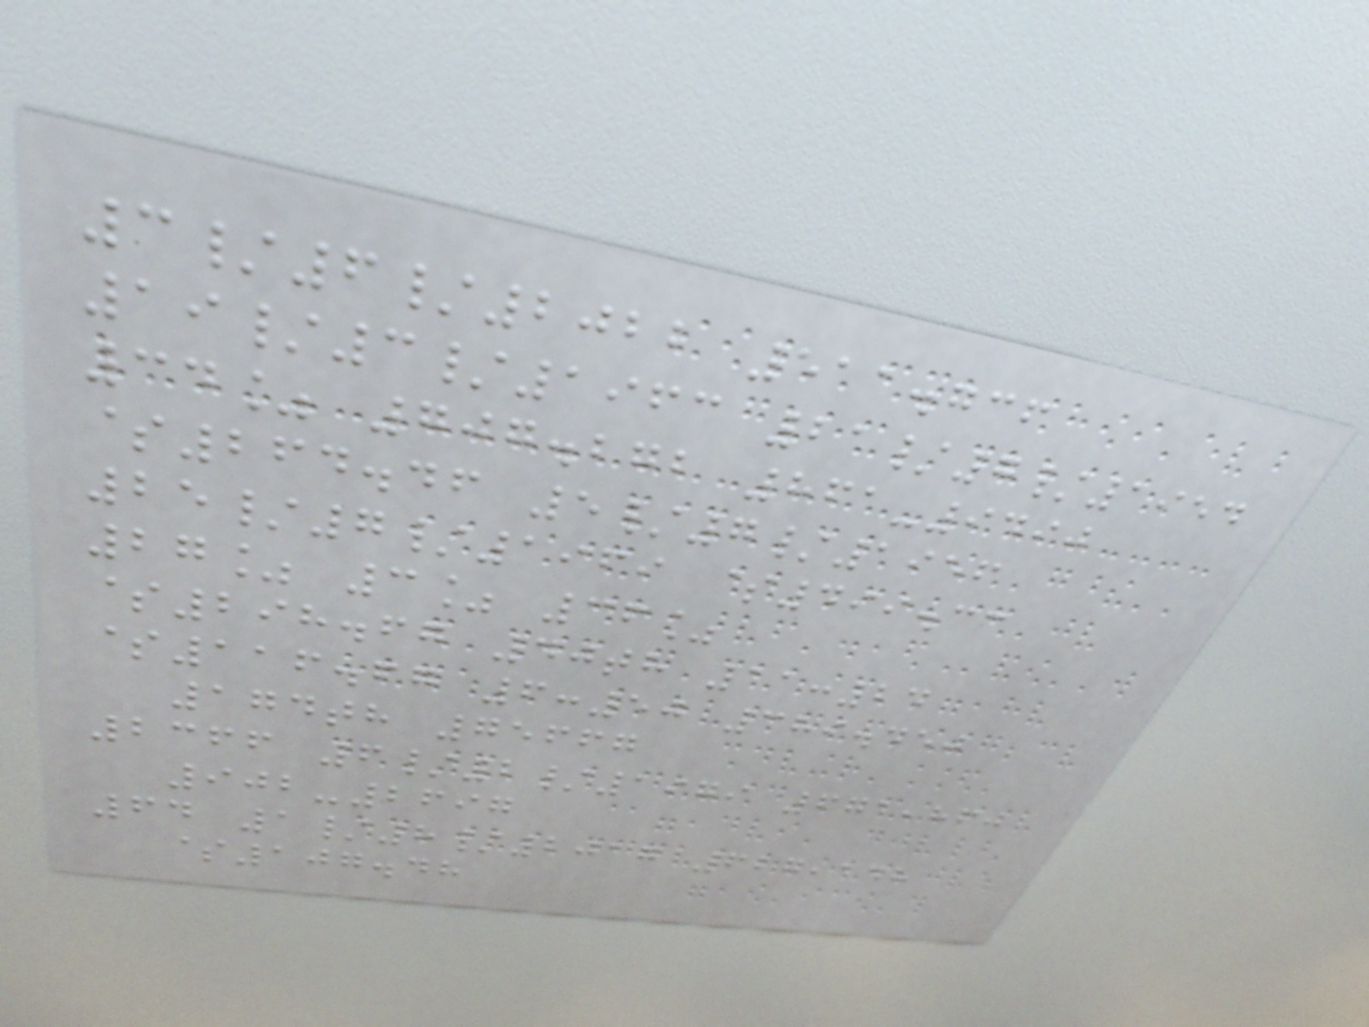3/6/2022 511.736
19/3/1963 21/7/1954
34% 707.272 861-9490
$264.46 5/7/1956
25/7/1969 $499.33
27% 3% 36%
$298.67 40th 11:24
$116.67 6:50 389.450
174th 75667
2366 6/2/1979 671,860
902-2697
64 1/8/2017 627,148
$107.48
